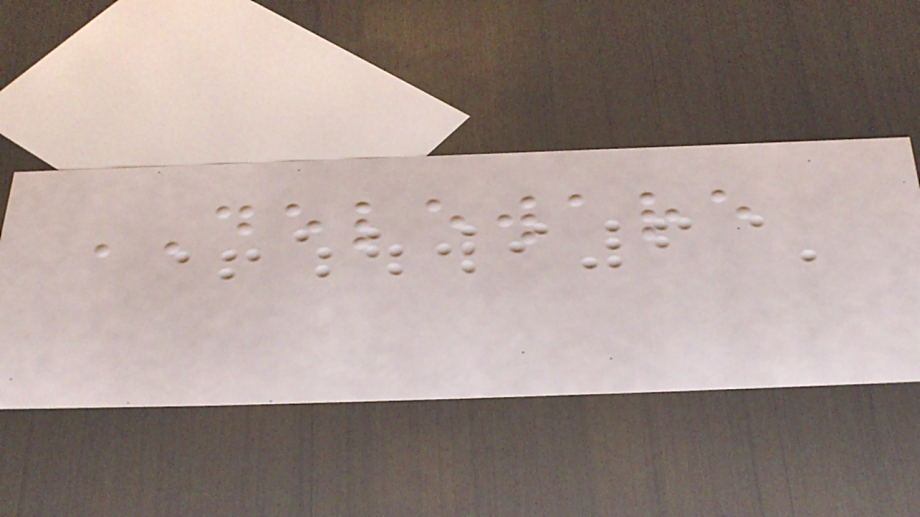DELEWARE
